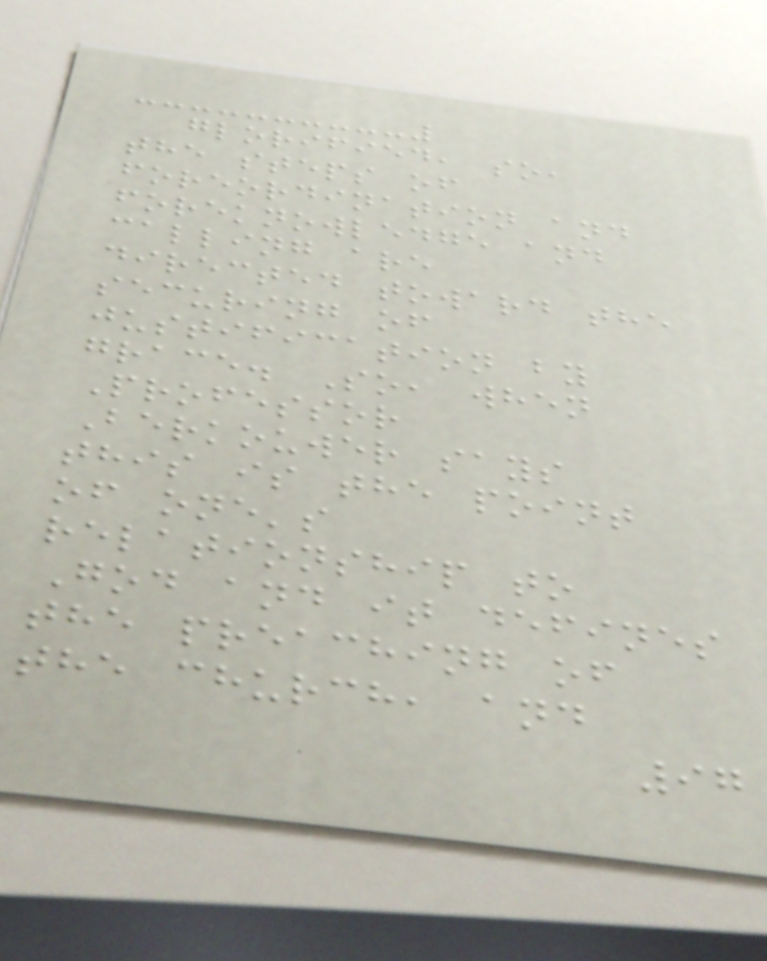glorified, so,
the steps of
foreordination and
foreknowledge and
calling are
directed toward the
securing of
justification by
grace. So, when
Professor
Berkouwer says
this is the point
of one's
relationship to
God and it defines
the preaching of
the church, and
97
